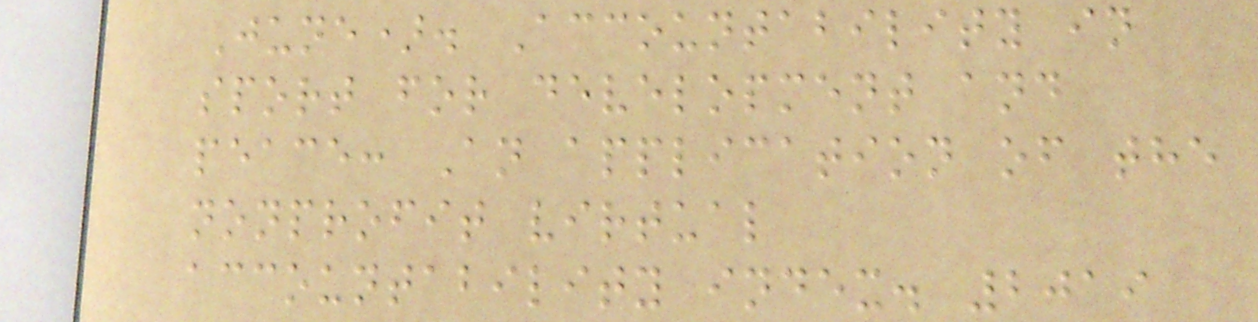June). Accountability in
sport for development and
peace: An application of the
nonprofit virtual
accountability index. 2019
